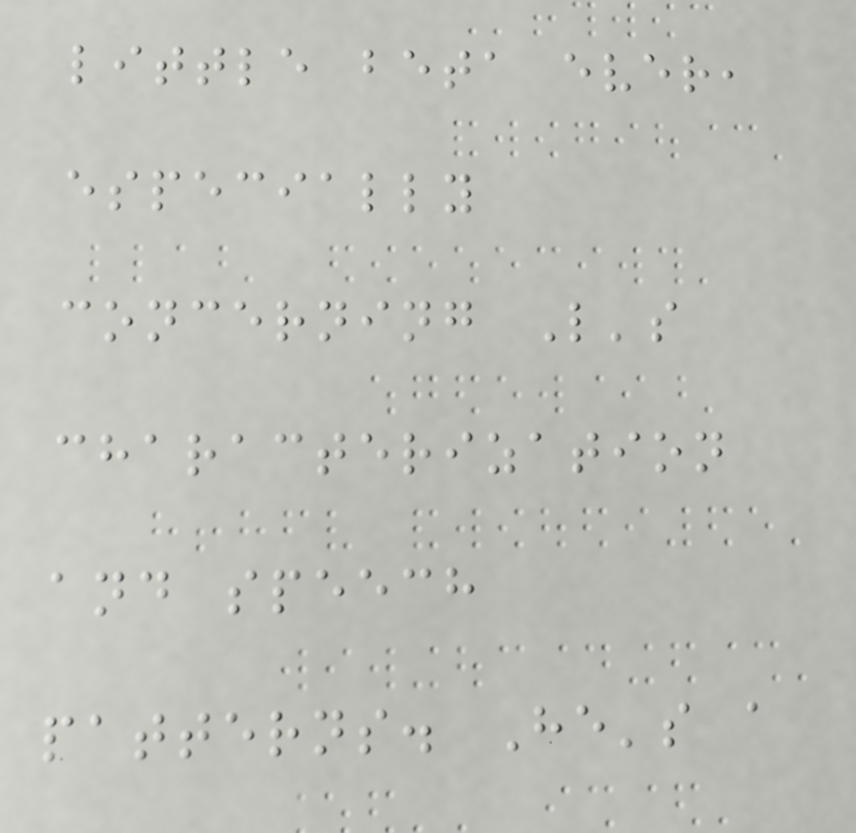little beta ever,
especially
concerning L's
characterization
and speech
patterns. He's a
